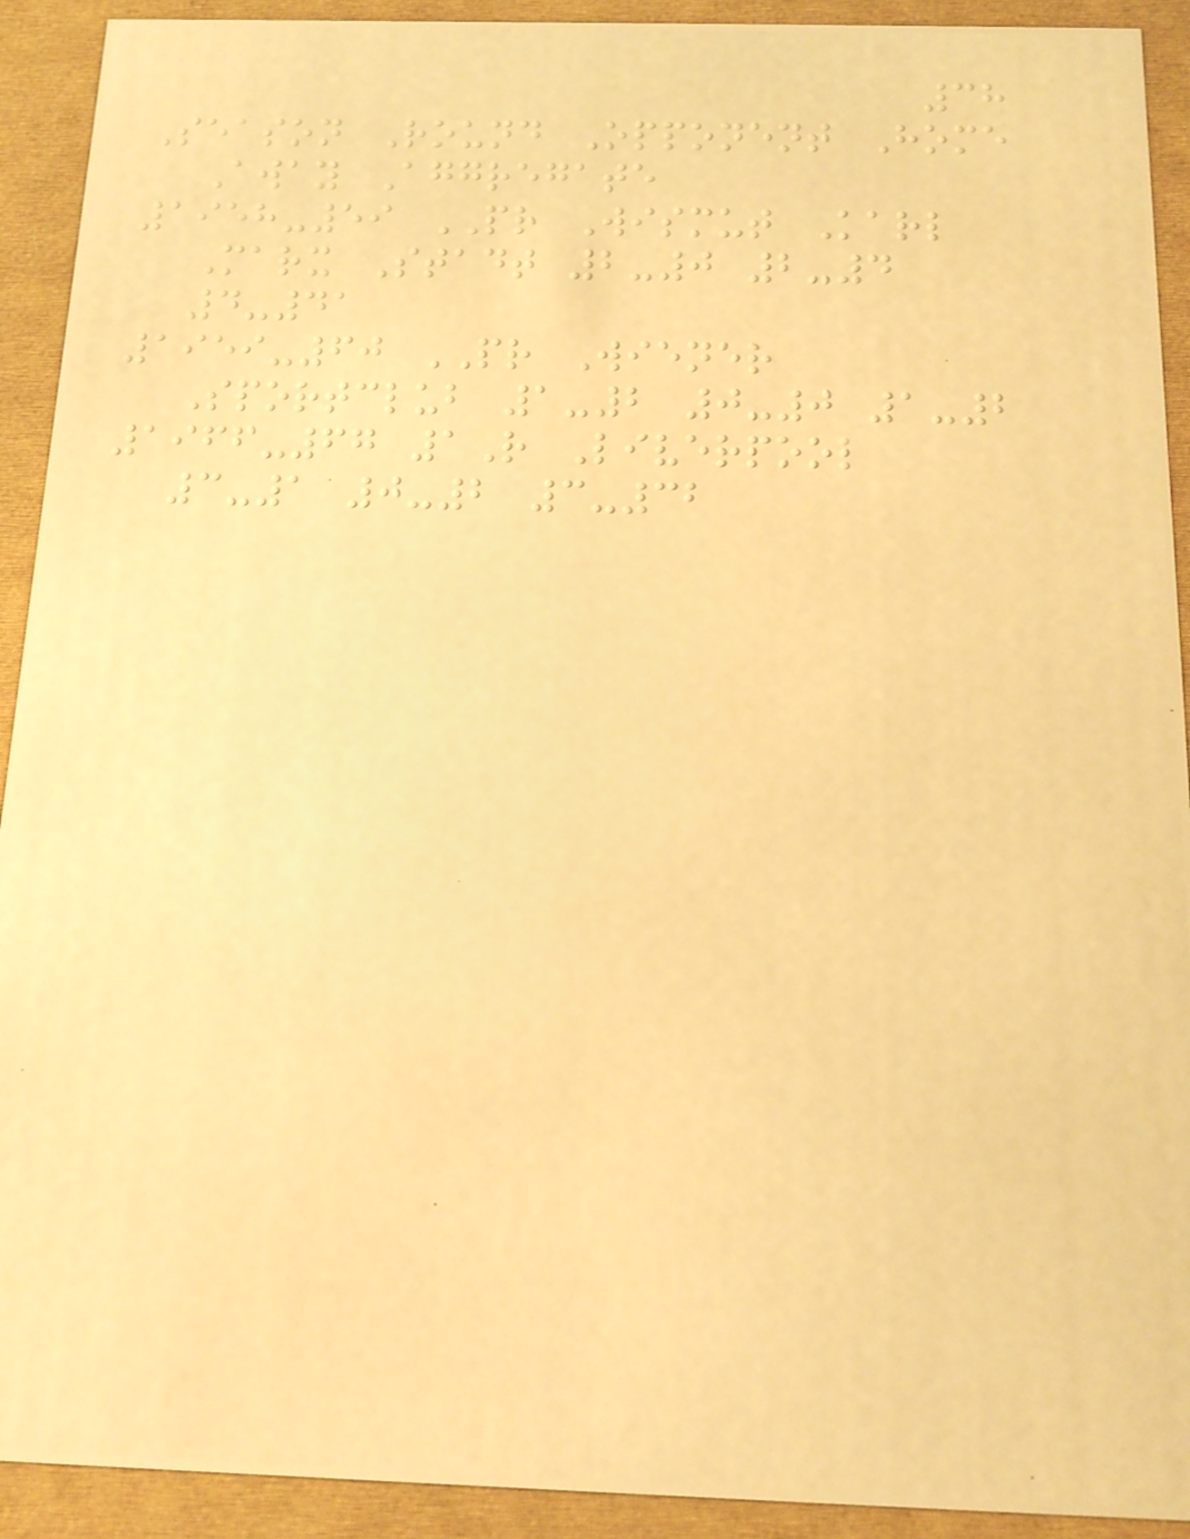38
Season Round Opponent Home
Away Aggregate
1958-59 PR Wismut Karl
Marx Stadt 2-0 2-4
4-41
1959-60 PR Wiener
Sportclub 1-2 0-0 1-2
1966-67 1R Liverpool
3-1 0-2 3-32
